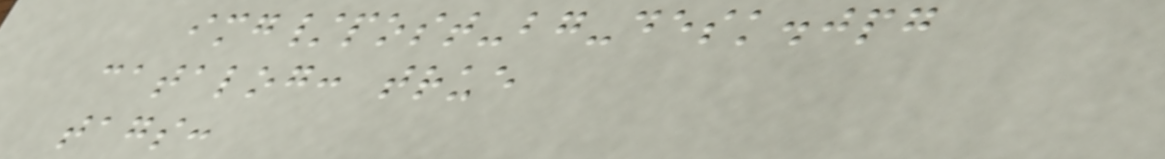img/post-bg-desk.jpg
catalog: true
tags:
